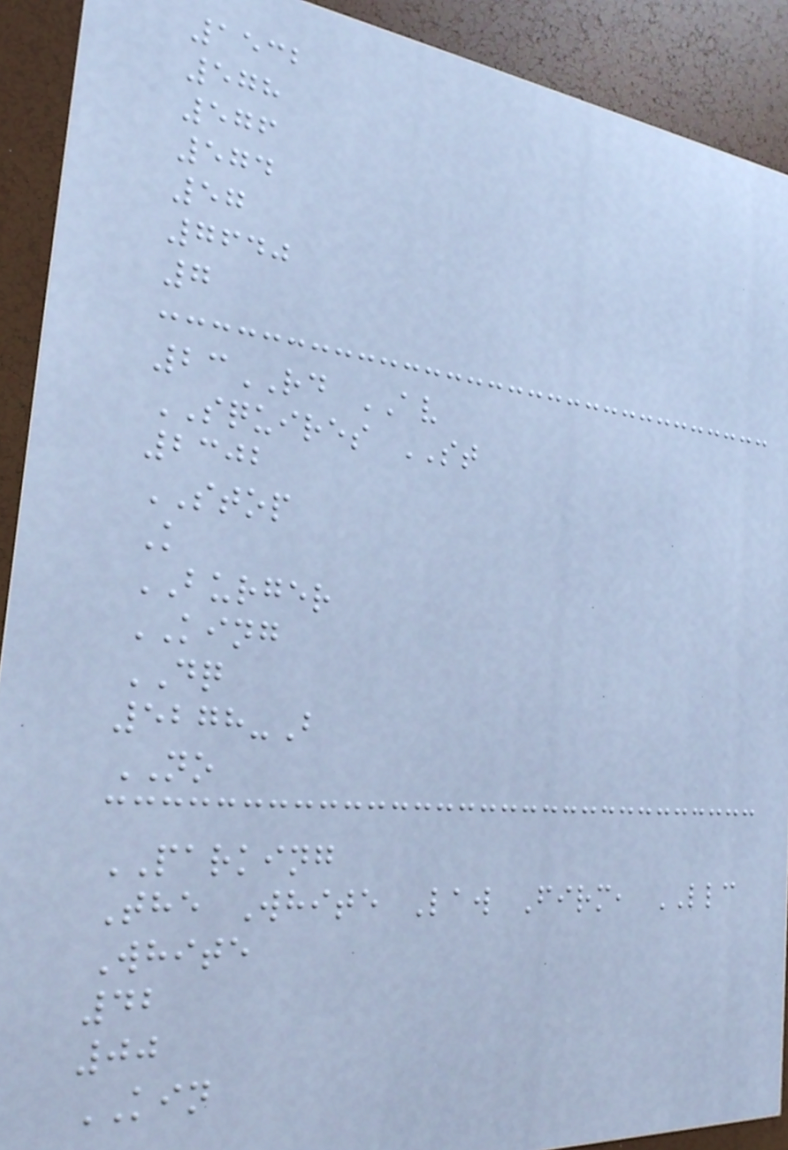1532
578
576
574
57
7640
7
23RD AV
SQUIRES ST
2302
STOP
K
BURGER
KING
DQ
5278-B
NO
PARKING
The White Law Firm, LLC
White
42
00
KIN
